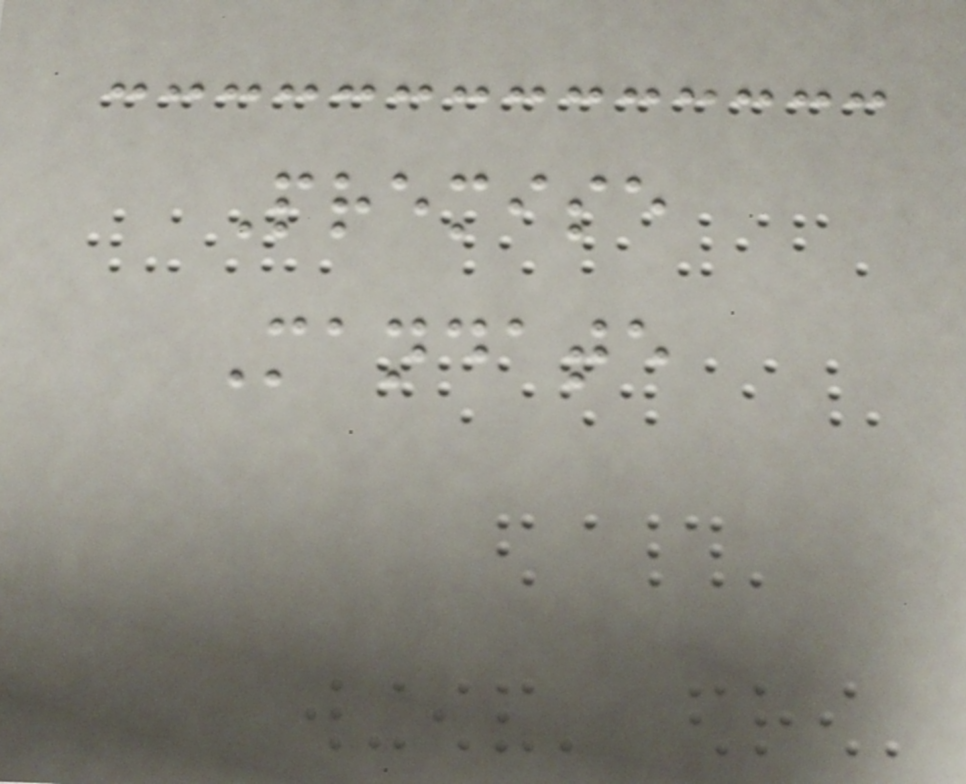Premise
Mandate
